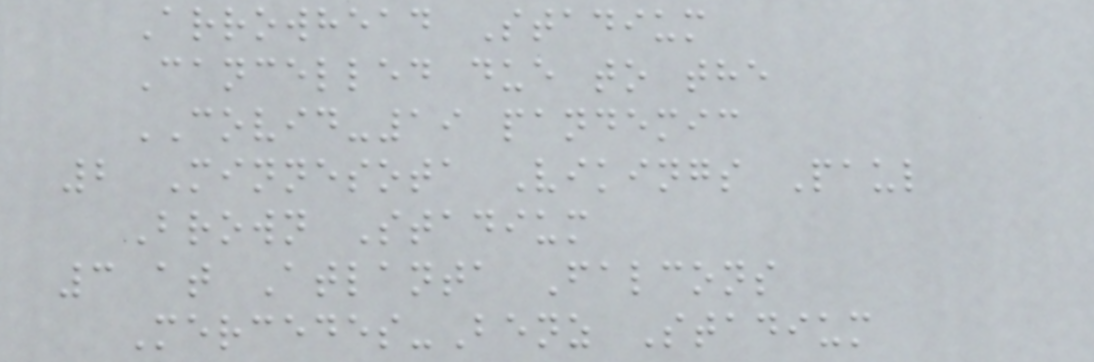Arrowhead Stadium
Cancelled due to the
COVID-19 pandemic
2 Minnesota Vikings Paul
Brown Stadium
3 at Atlanta Falcons
Mercedes-Benz Stadium
